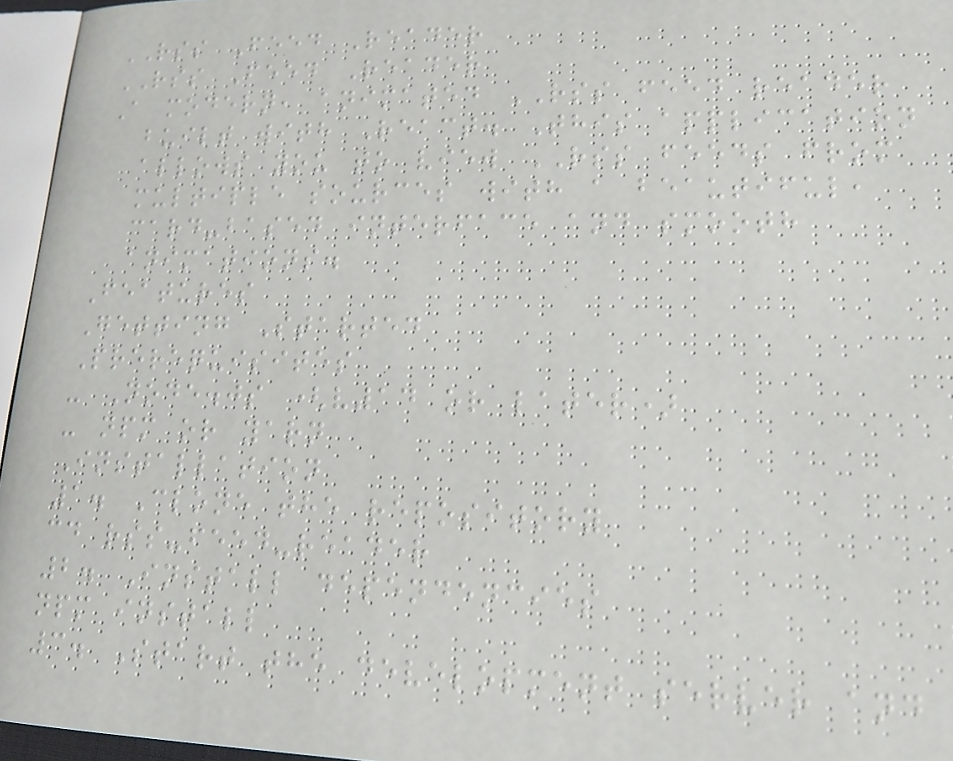RSS Feed Reader
RSS Feed Reader
A modern, animated RSS feed reader
built with React. This application
allows you to view RSS feeds from
multiple sources with a beautiful,
card-based interface and smooth
animations.
Features
Getting Started
Prerequisites
- Node.js (v14 or later)
- npm or yarn
Installation
1. Clone the repository
cd rss-feed-reader
2. Install dependencies
npm install
3. Start the development server and
